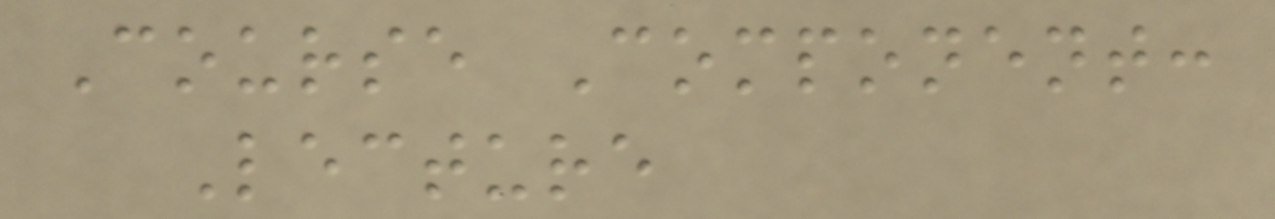Course Component:
Lecture
